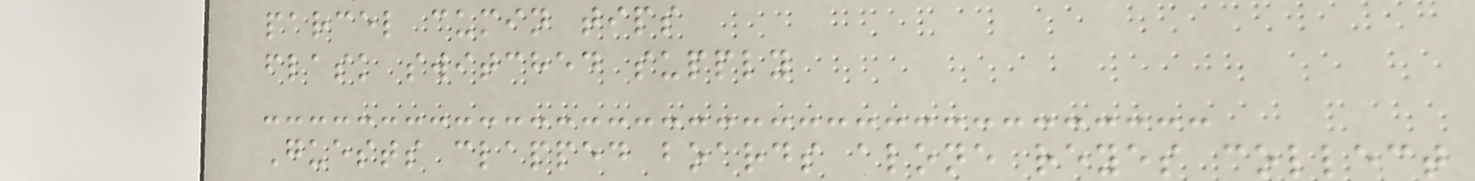parcel cumin tips
flask switched supply
Guests clapped boards alone reyes collect
